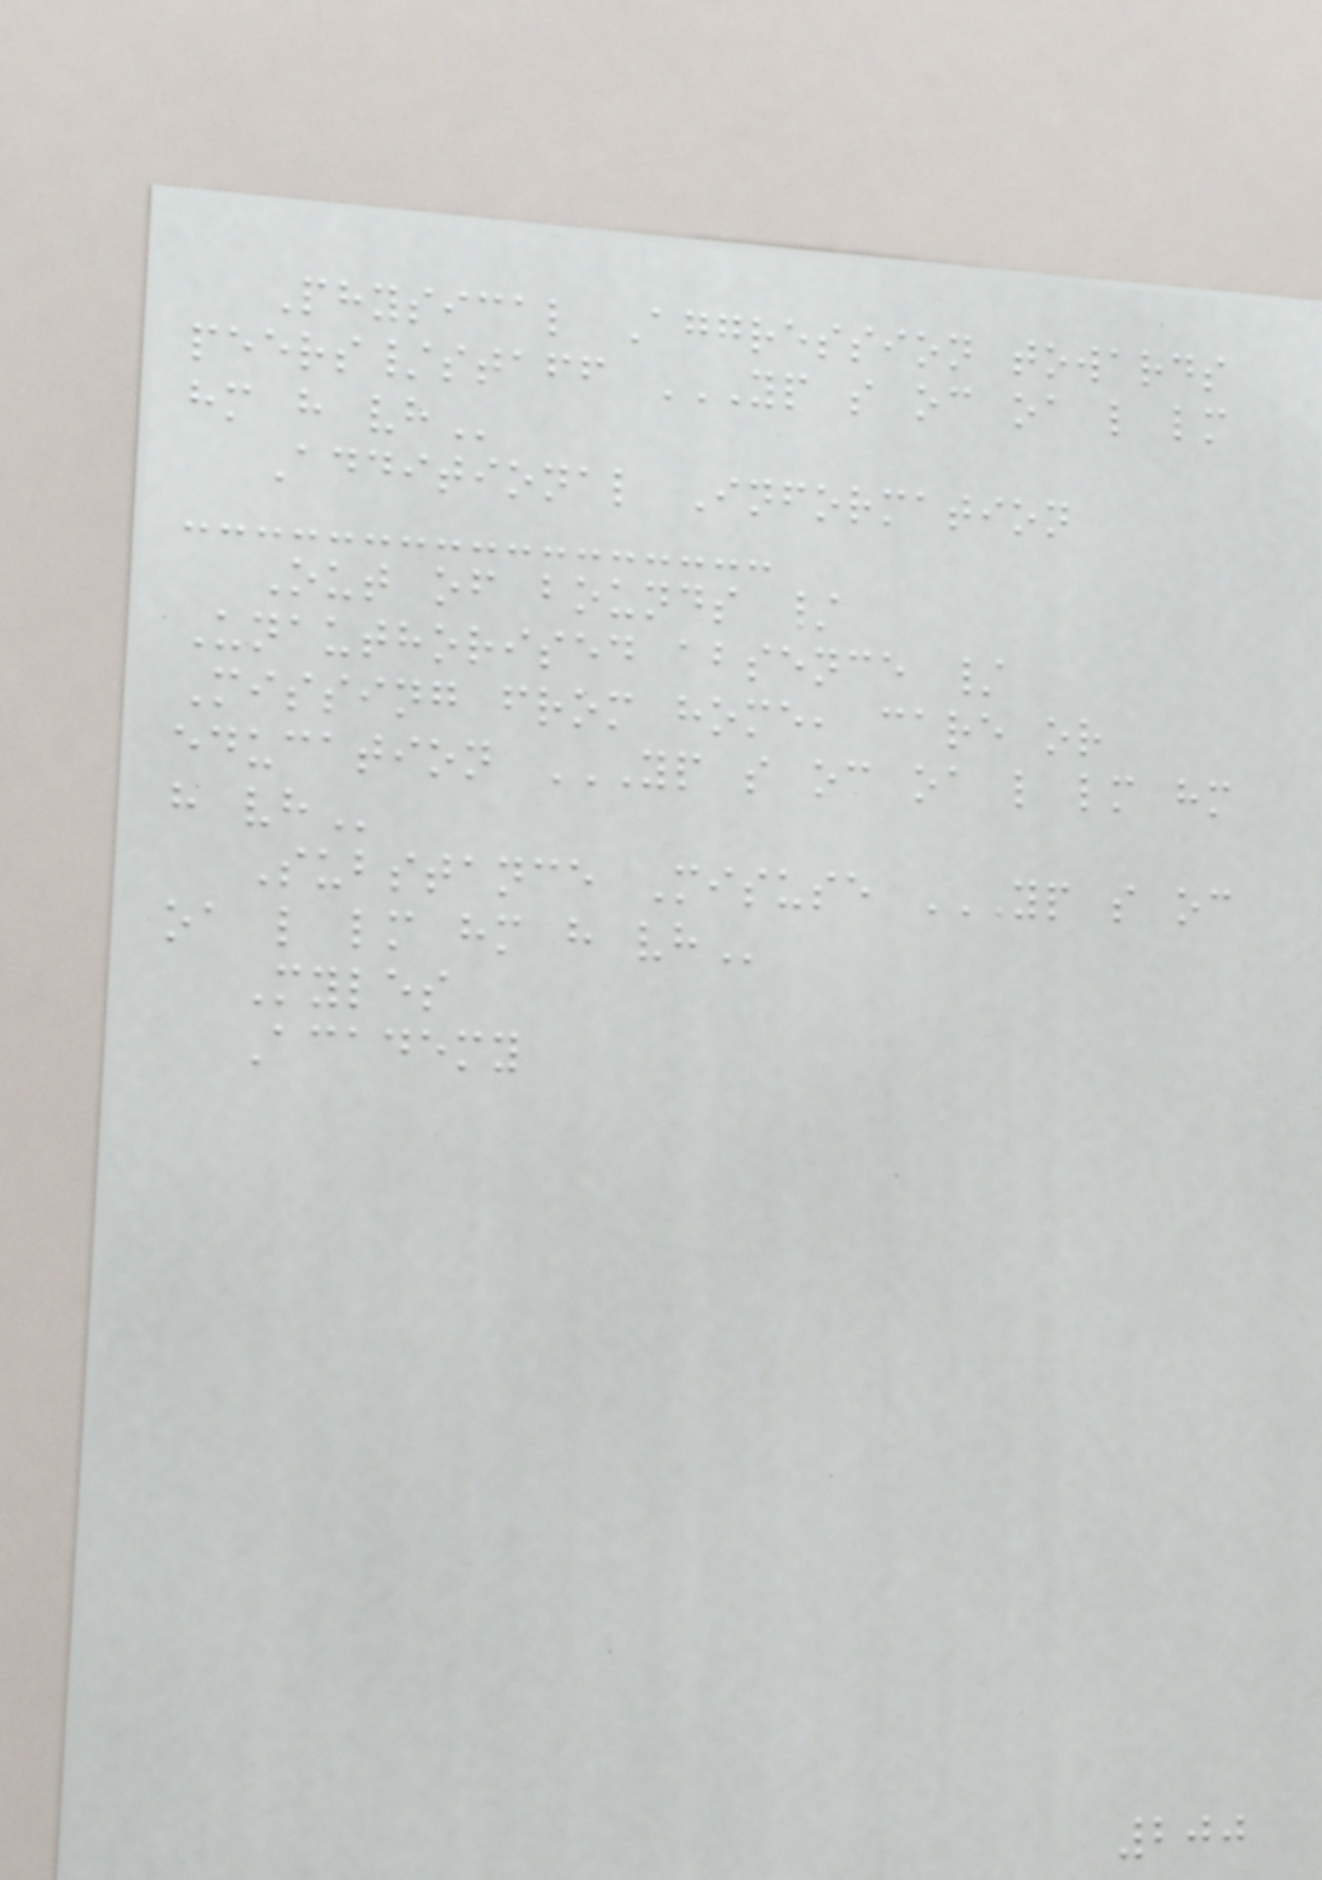Physical Aggression towards
peers/staff YP S OC OA L LM
HM H VH
Additional Information
Out of bounds /
Unauthorised absence /
Missing from home, care or
education YP S OC OA L LM HM
H VH
Substance Misuse YP S OC
OA L LM HM H VH
Myles
Academy
200
